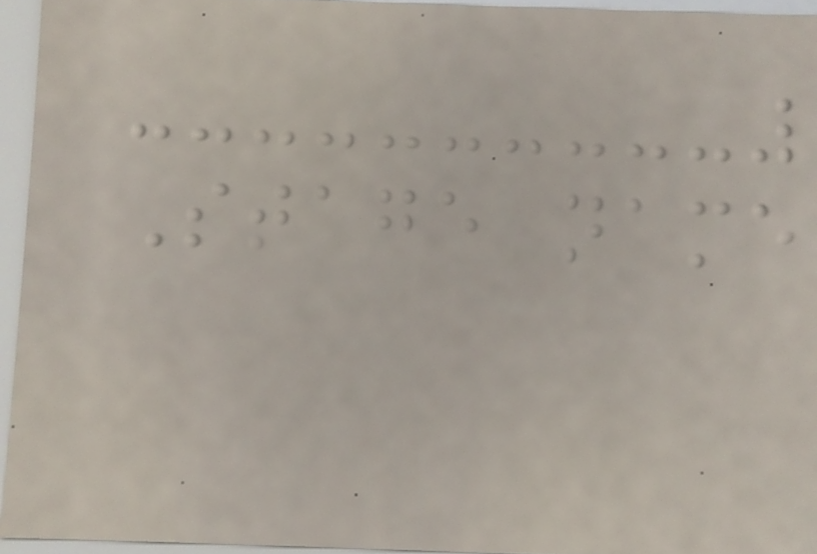Stage name
